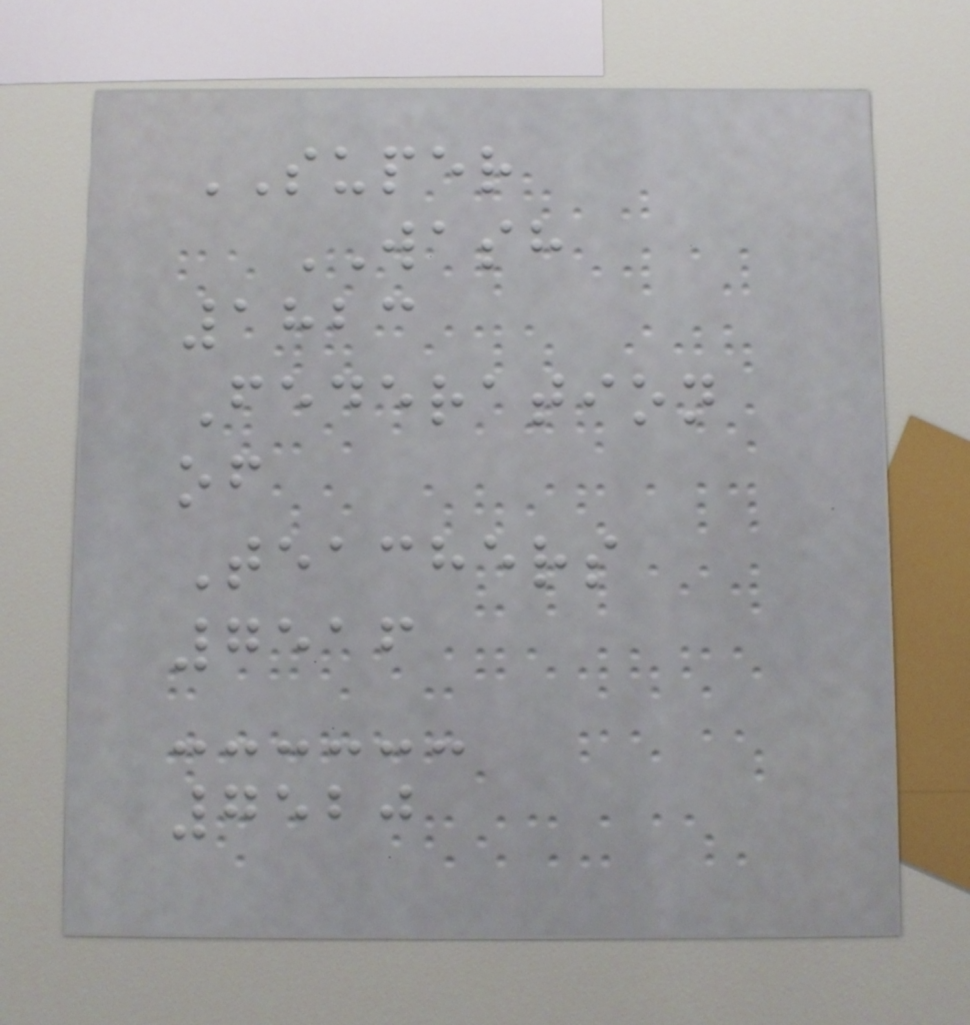SUPER
WASH
1823
Federation
of
Teachers
7516
7520
